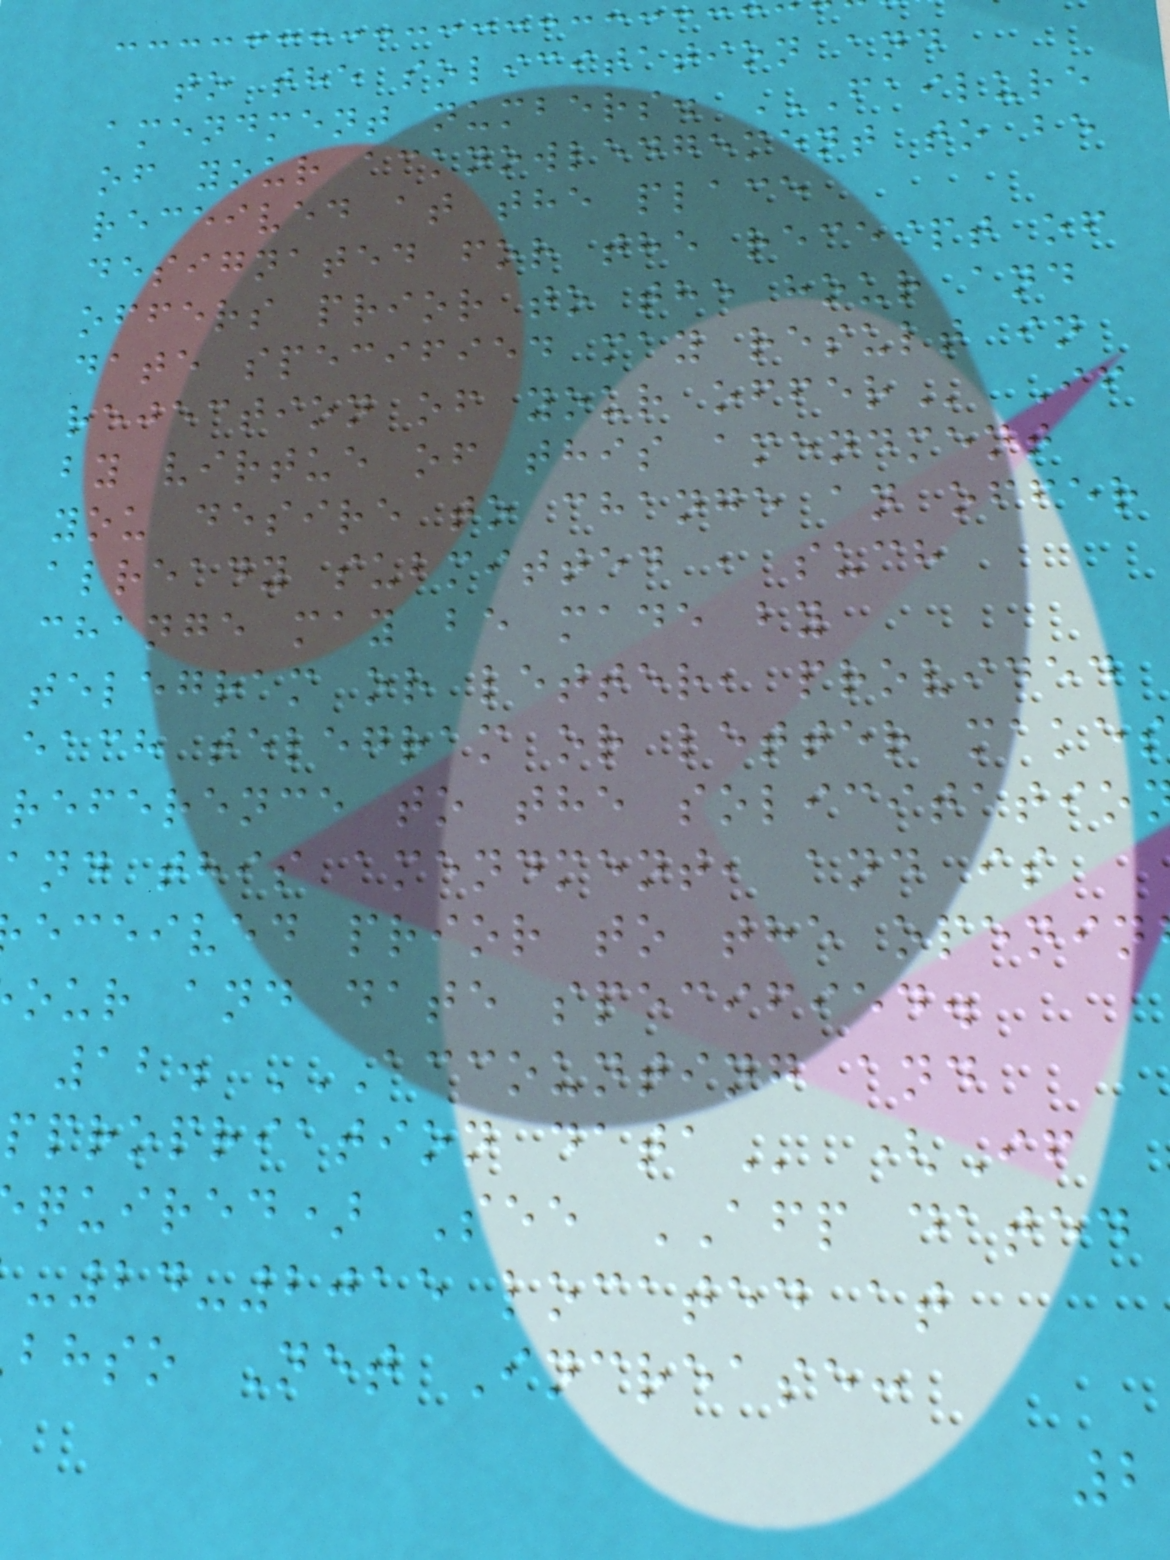to the solicitation and
amendment numbers. FAILURE
of your acknowledgement to be
received at the place
designated for the receipt of
offers prior to the hour and
date specified may result in
rejection of your
by virtue of this amendment
you desire to change an offer
already submitted , such
change may be made by
telegram or letter, provided
each telegram or letter makes
reference to the solicitatio
and this amendment, and is
eceived prior to the openin
our and date specified.
12. ACCOUNTING AND
ppropriation
quired) See AFP dated
-24-2015 located at
bhso Net Increase:
